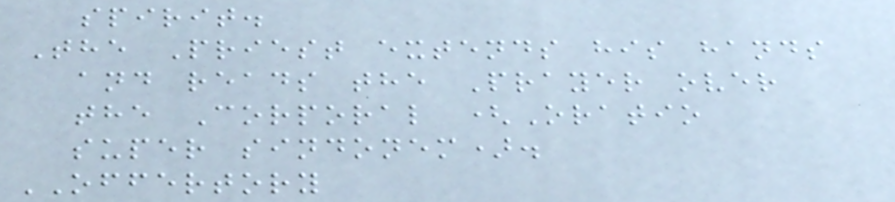spirit.
The Priest extends his hands
and reads the Prayer over
the Corporal (Oratio
super sindonem).
OFFERTORY
